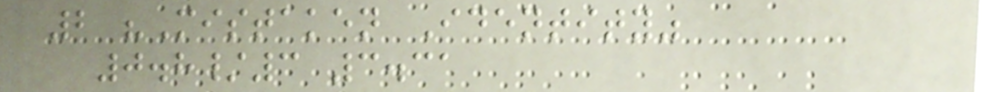2 "Mistaken Identity"
0.8/3 3.31
